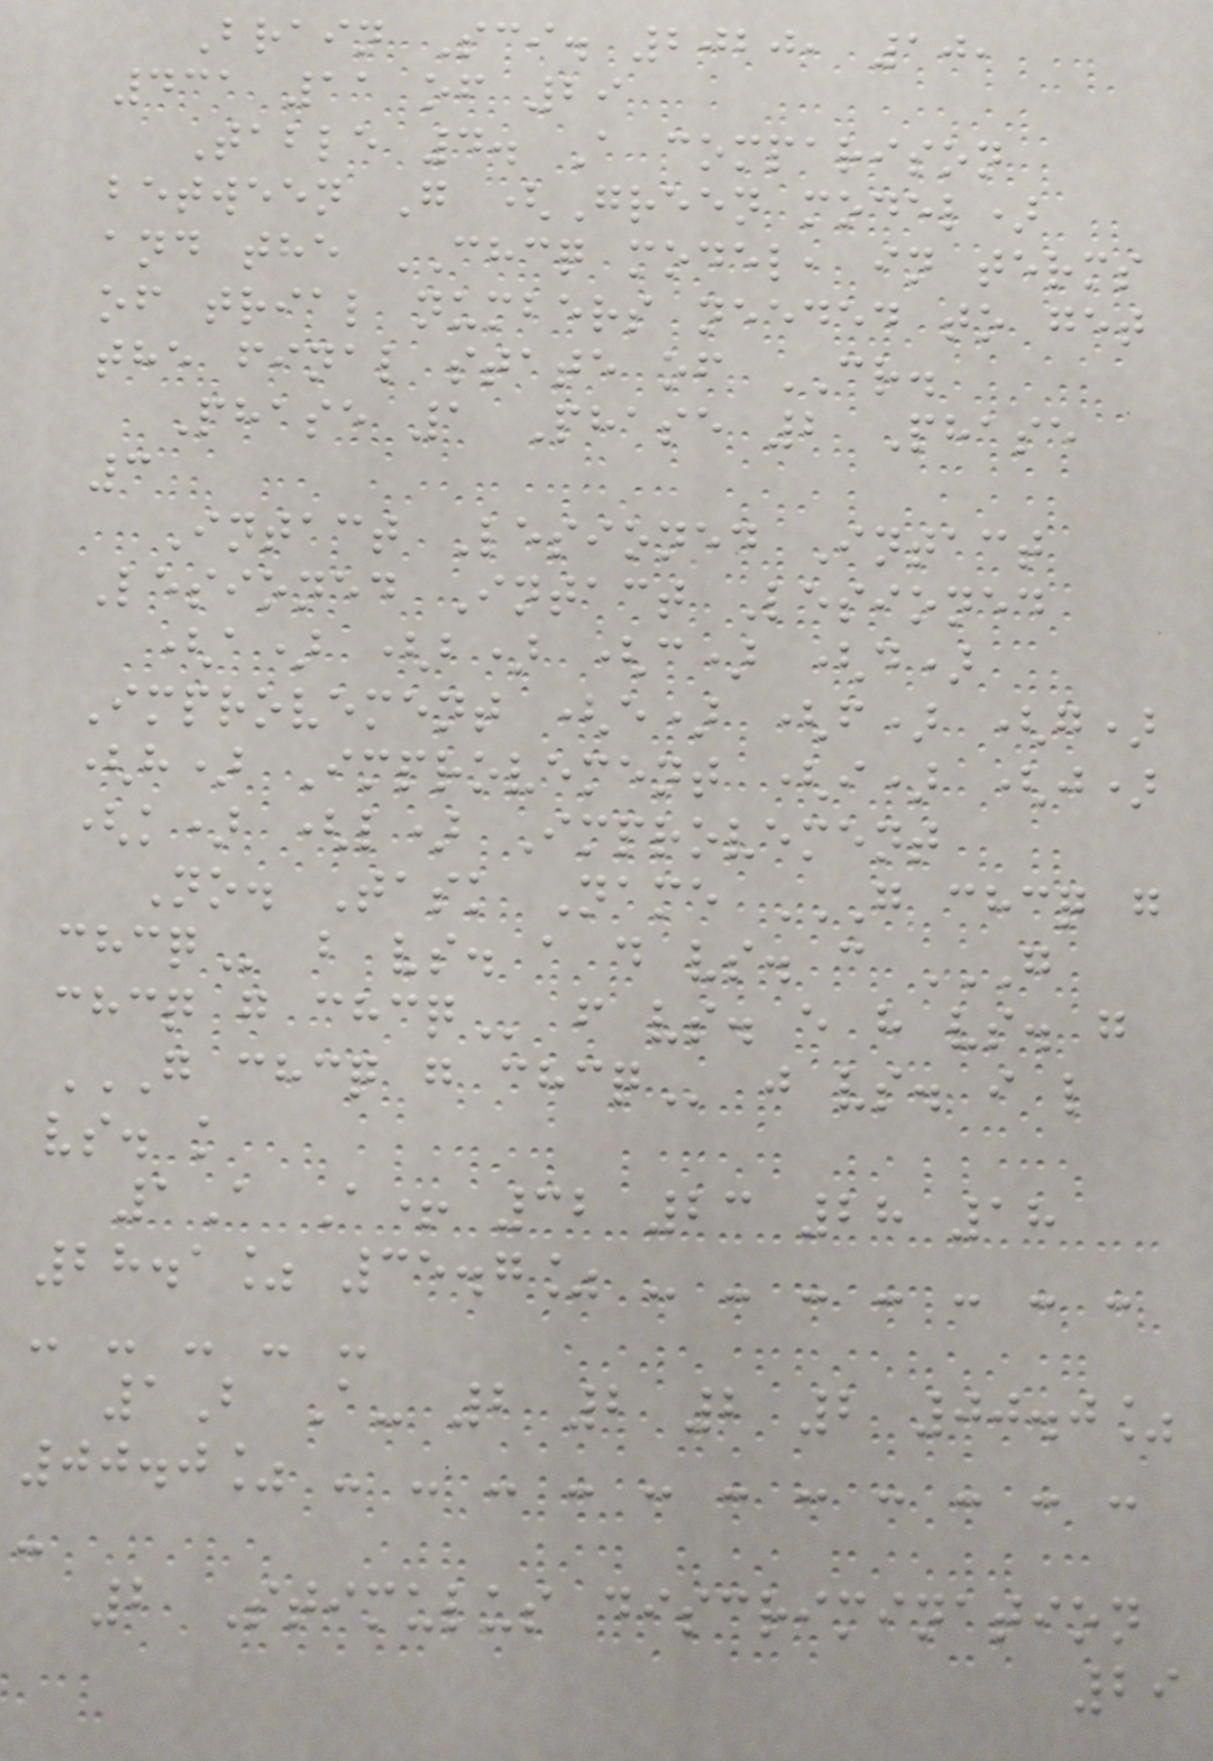Brain Sci. 2020, 10,
431 11 of 29
Table 4. A comparison
between G (Green model)
and the CHCQ model, in terms
of trial numbers needed to get
the final state of CR.
Phase 1 Phase 2 Phase
3
Intact Lesioned Intact
Lesioned Intact Lesioned
(a) (b) (c) (d)
Improvement (e) (f) (g)
(h) Improvement (i) (j)
(k) (l) Improvement
No. Task Name G CHCQ G
CHCQ b vs. a d vs. c G
CHCQ G CHCQ f vs. e h vs. g
G CHCQ G CHCQ j vs. i l
vs. k
1A A+ 32 23 28 18
28.1% 35.7% - - - - - - -
- - - - -
1B A- 2 2 2 2 00.0%
00.0% - - - - - - - - - - -
-
2 Stimulus discrimination
29
